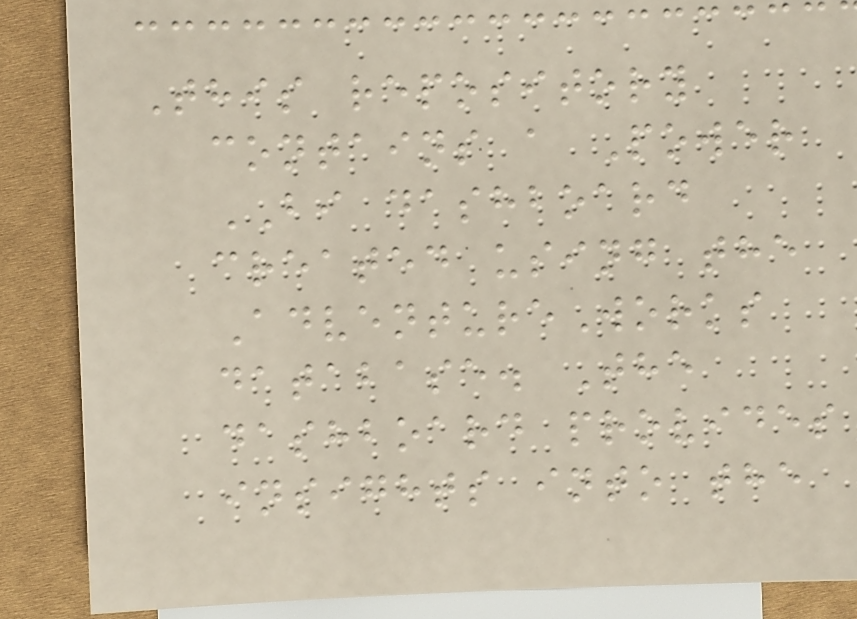This repository
contains a Power
BI dashboard
created using the
AdventureWorks
database. The
dashboard provides
insights into the
